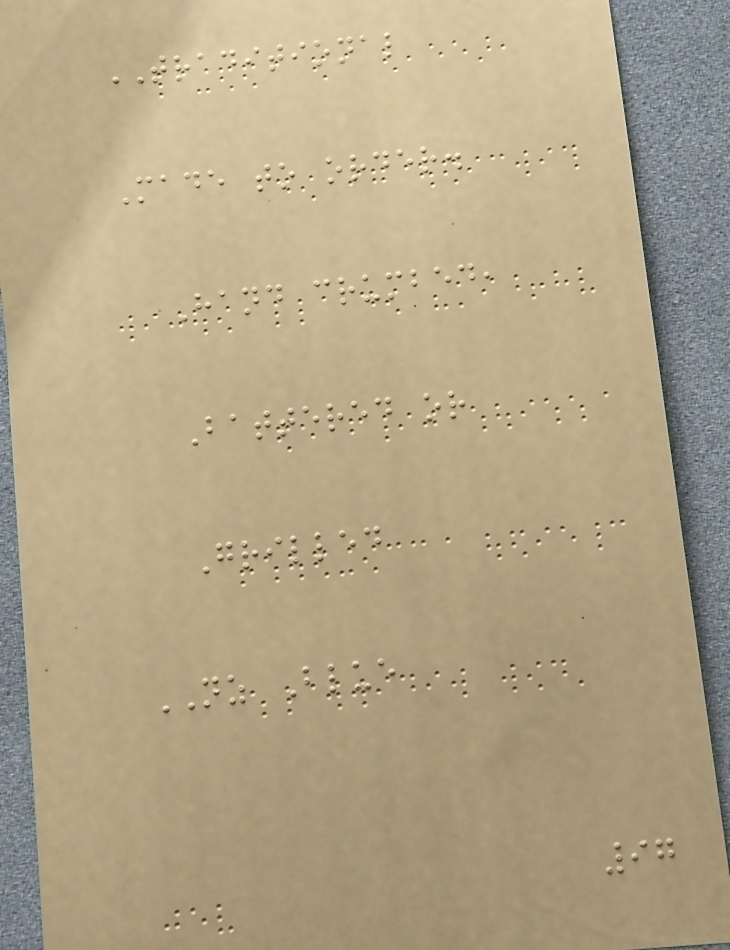TRADITIONAL
Made to order.
Hand crumbed,
Battered or
Grilled
NZ Blue
97
